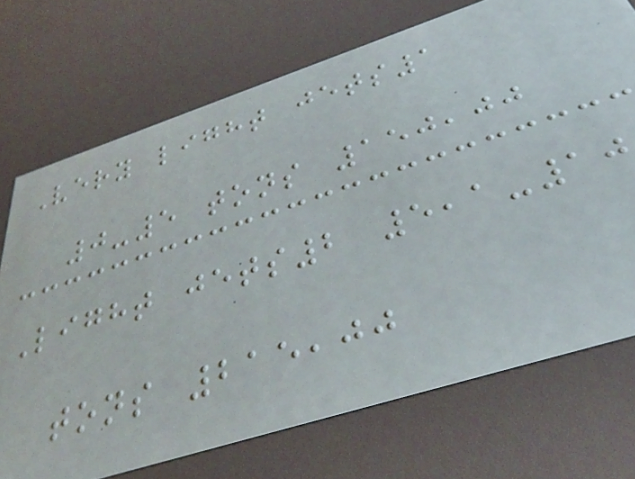Very light jets1
0-5 tons 150,00
Light jets2 5,1-10
tons 215,00
